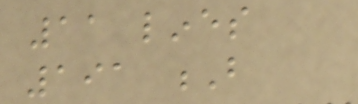11 lines
191 B
